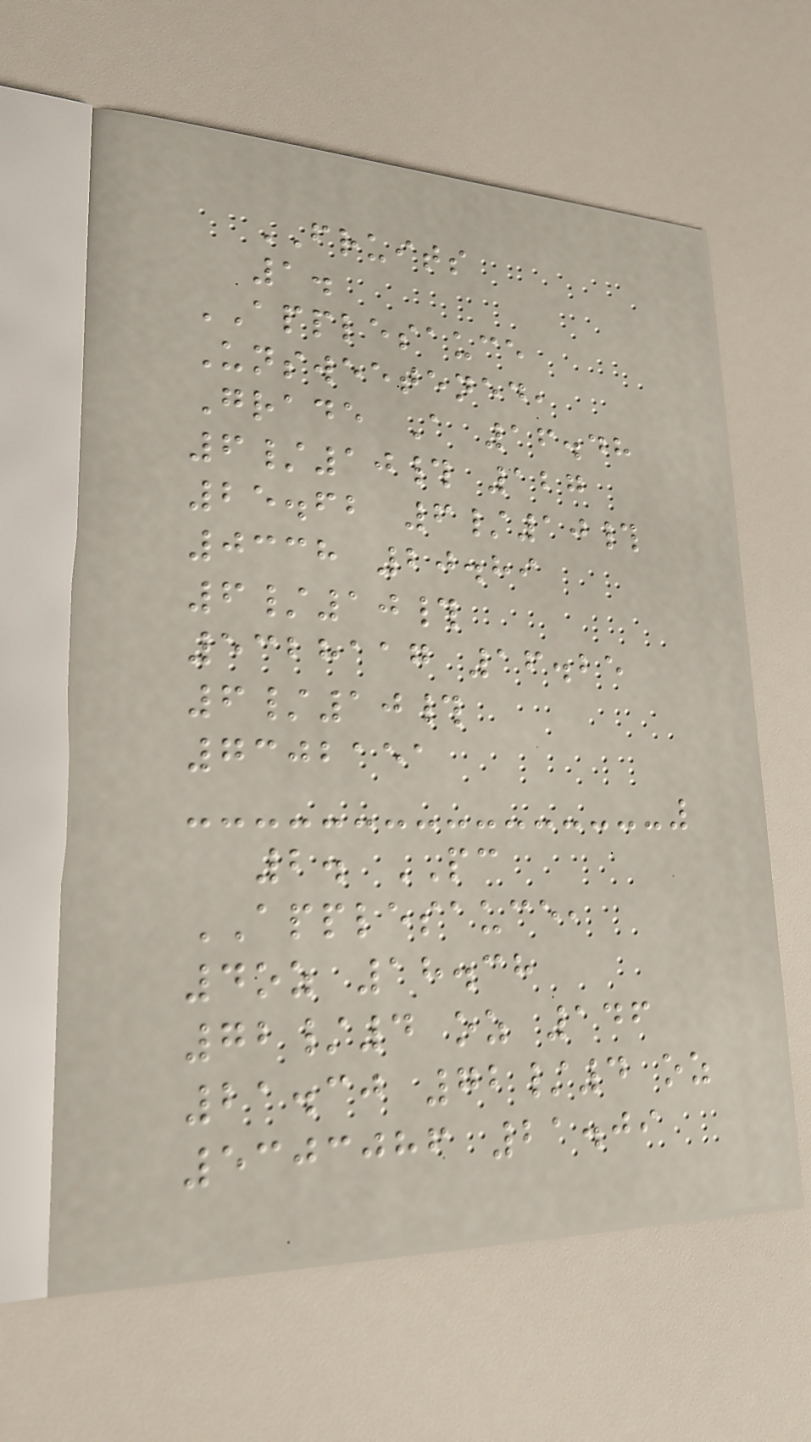FRUITS
1.
APPLESAUCE
Unsweetened,
Grade A 16.48
6/10# 127
25.62 6/10#
0338 20.89
6/10#
5328117 16.25
6/10#
7302151
2. PC
APPLESAUCE,
4oz 18.38
72/4 oz 146
21.30 72/4 oz
5303086 21.09
